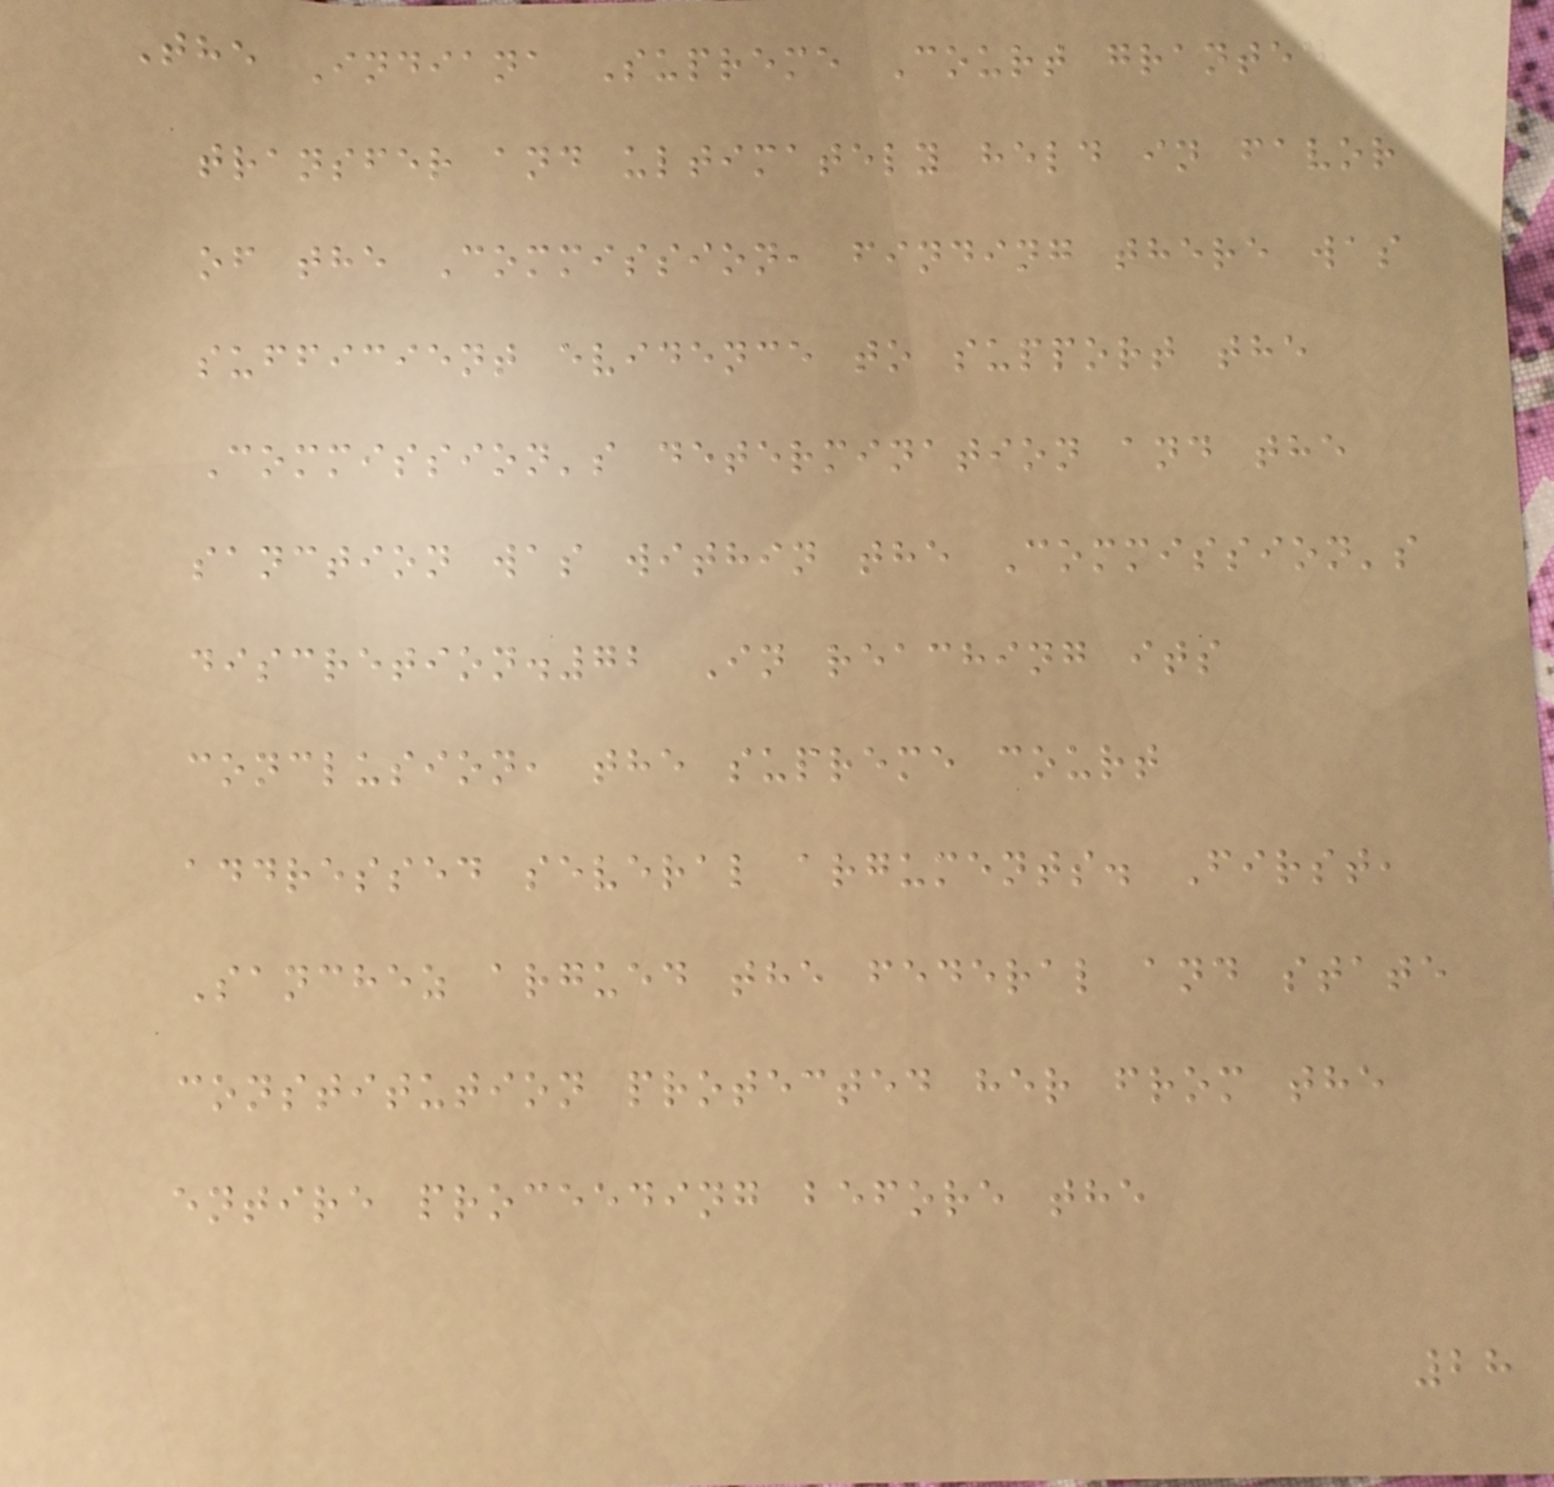The Indiana Supreme Court granted
transfer and ultimately held in favor
of the Commission, finding there was
sufficient evidence to support the
Commission's determination and the
sanction was within the Commission's
discretion.72 In reaching its
conclusion, the supreme court
addressed several arguments. First,
Sanchez argued the federal and state
constitution protected her from the
entire proceeding before the
28
